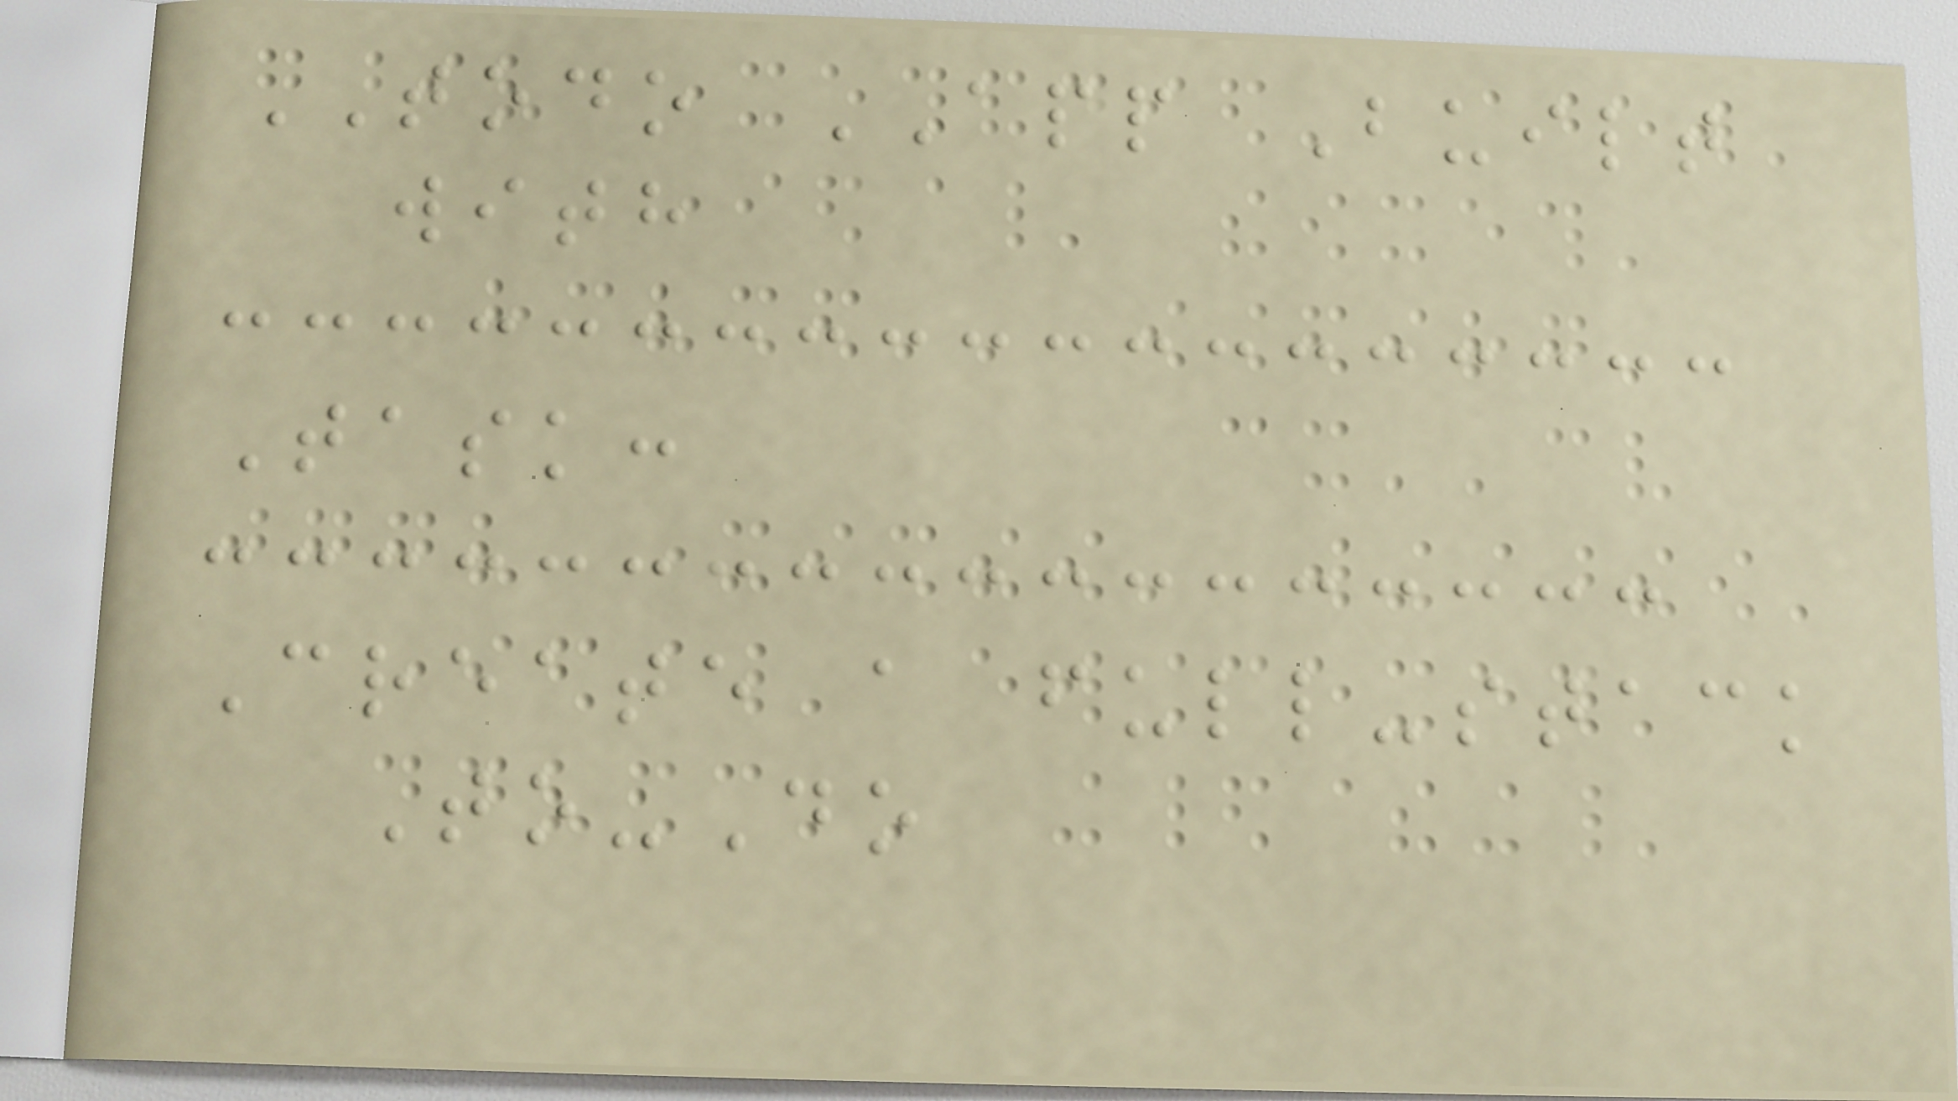TODO APP Built
with
Task:
Create a full-stack
To-Do
